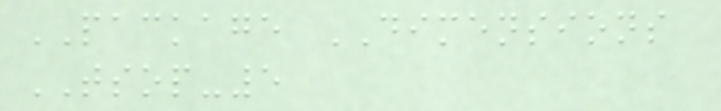PACKAGE DIMENSIONS
TSOP-5
